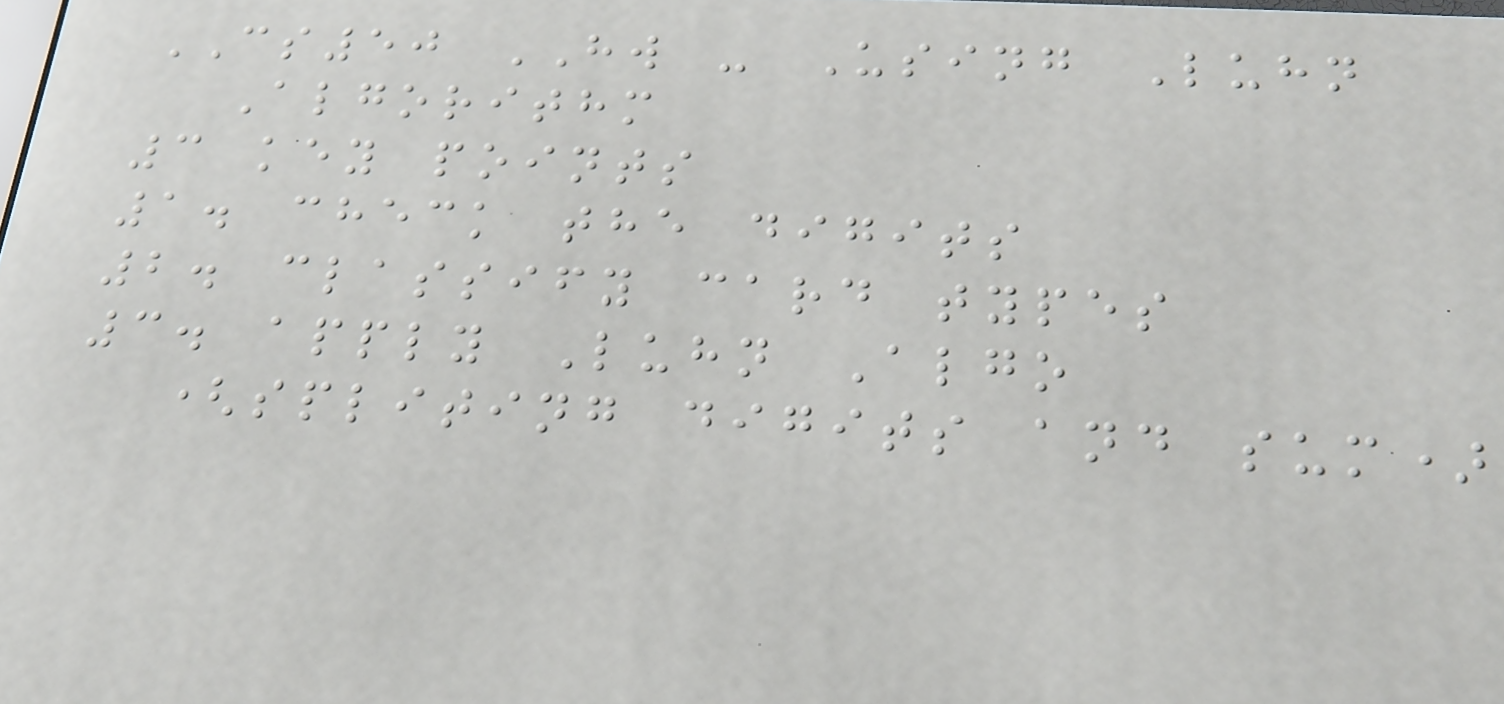CS50 HW - Using Luhn
Algorithm
3 key points
1. check the digits
2. classify card types
3. apply Luhn Algo
(spliting digits and sum)
